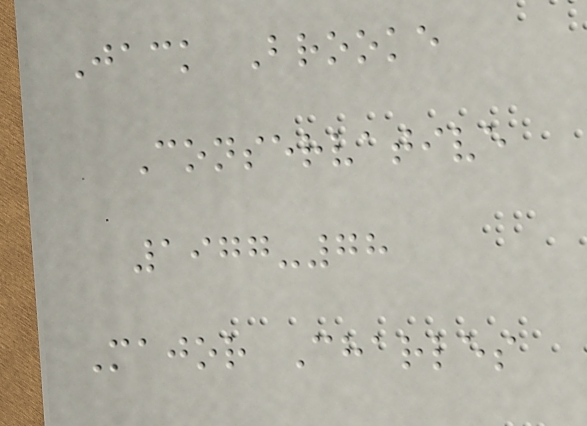Jack Brooke
Conservative
1977-78
Major Charles
